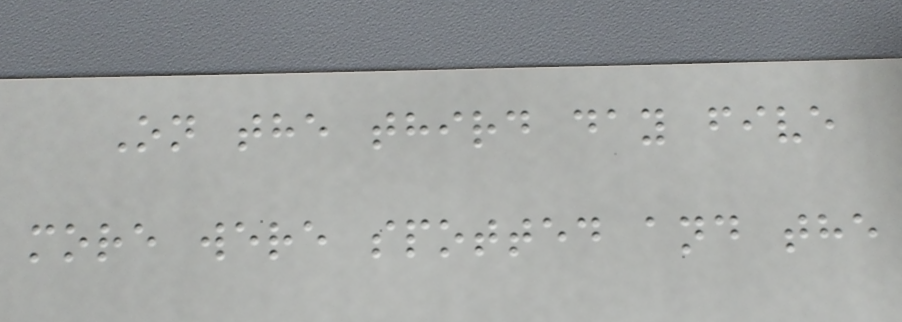On the third day five
more were spotted and the
